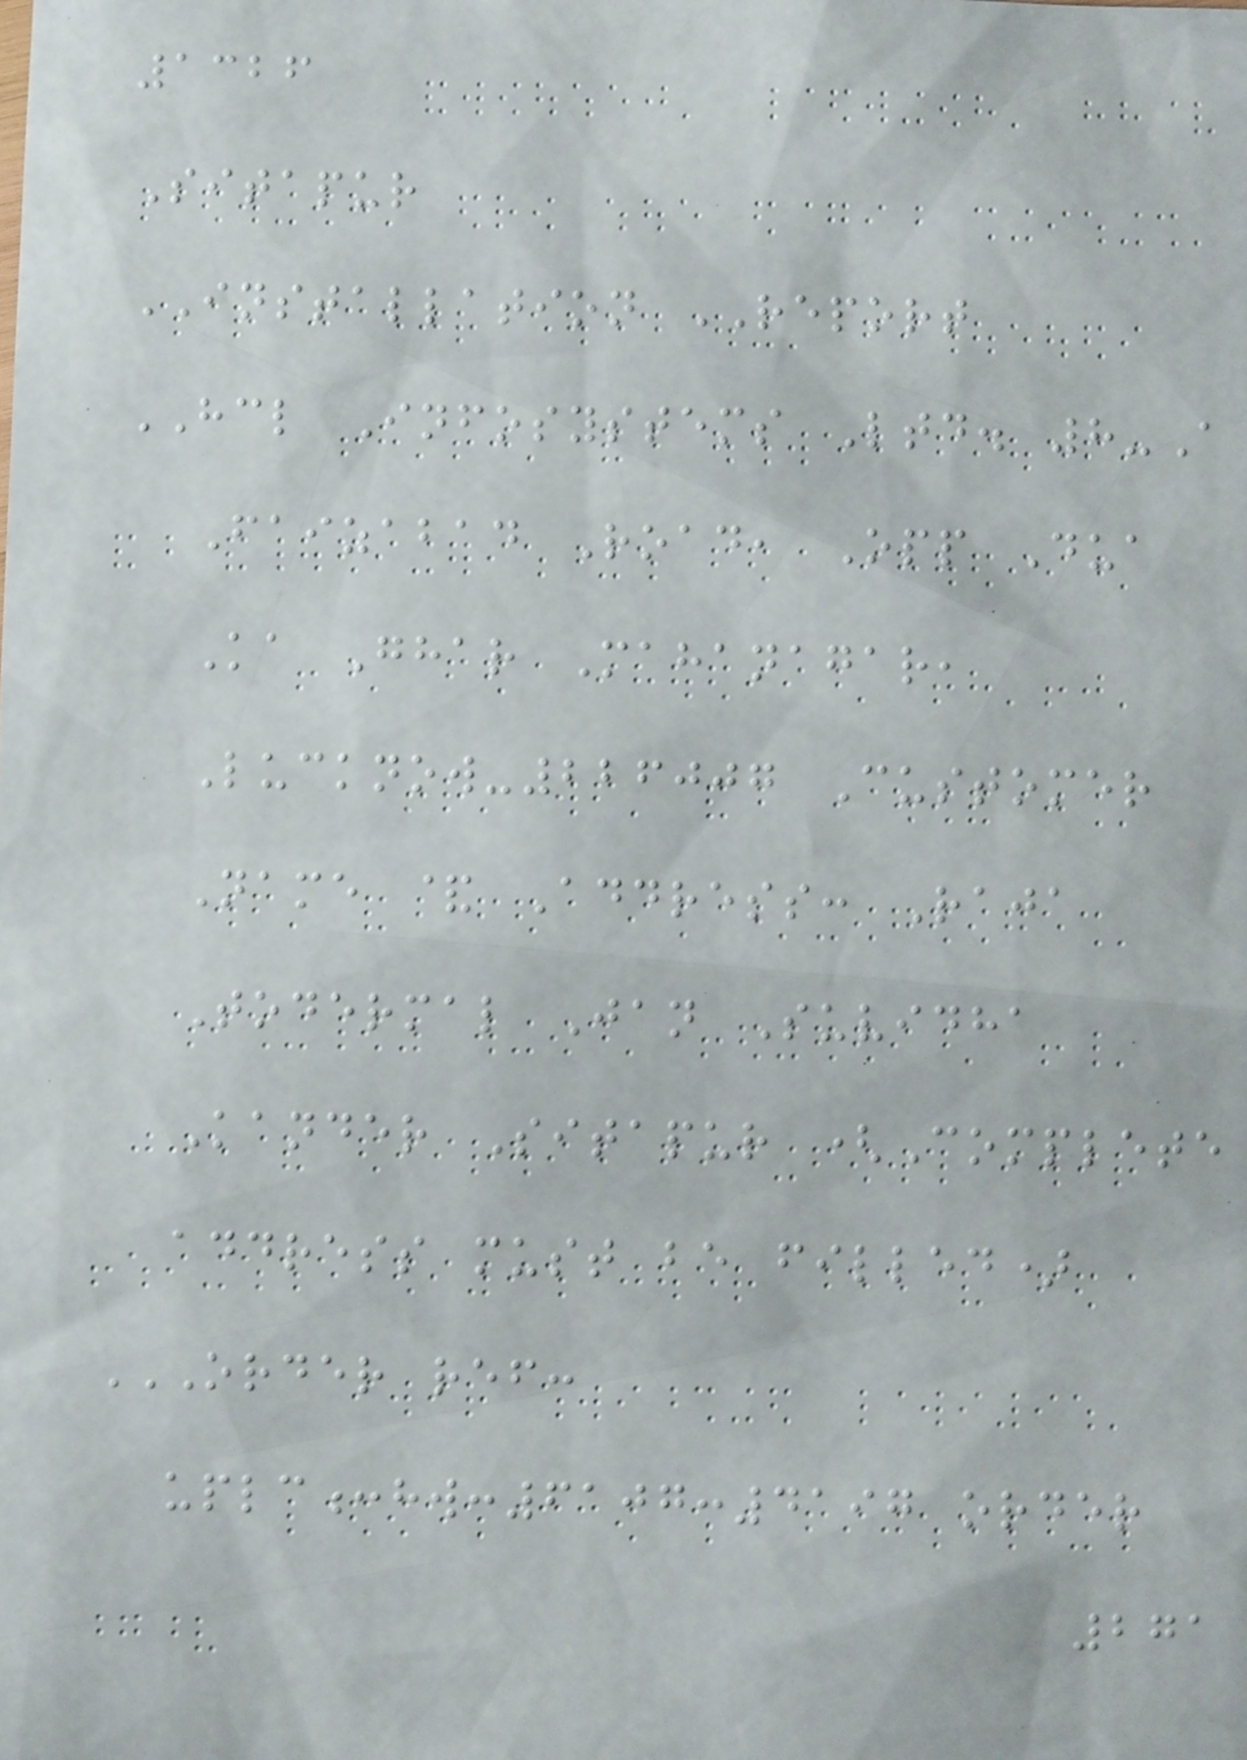1326
Sitapur
INSTALLATION REPORT
HCL Infosystems Ltd. 8-A
Faizabad Road, Opp Dua
Ka Ghar Mahanagar,
Lucknow-226007 Customer
Name & Address: Raja
Todermal Jan Suvidha
Kander Sitapur (Complete
address must be filled)
ORDER REF:
UPLC:HW:6107:4197 ORDER
271
